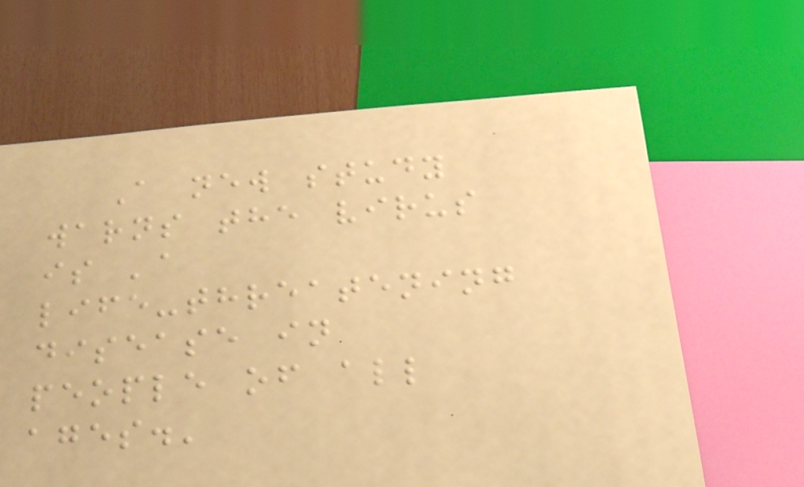A new study
warns the virus
is 'a
life-threatening
disease in
people of all
ages.'
